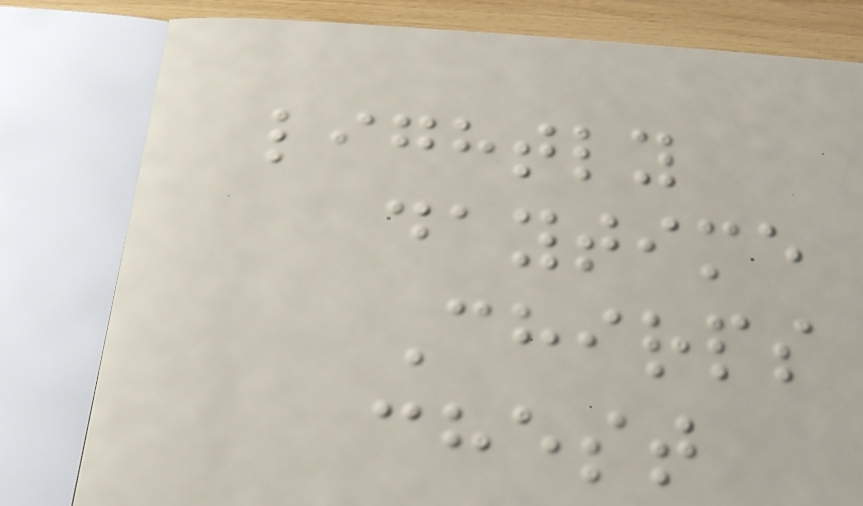lightly
daytime
Chirps
chest
